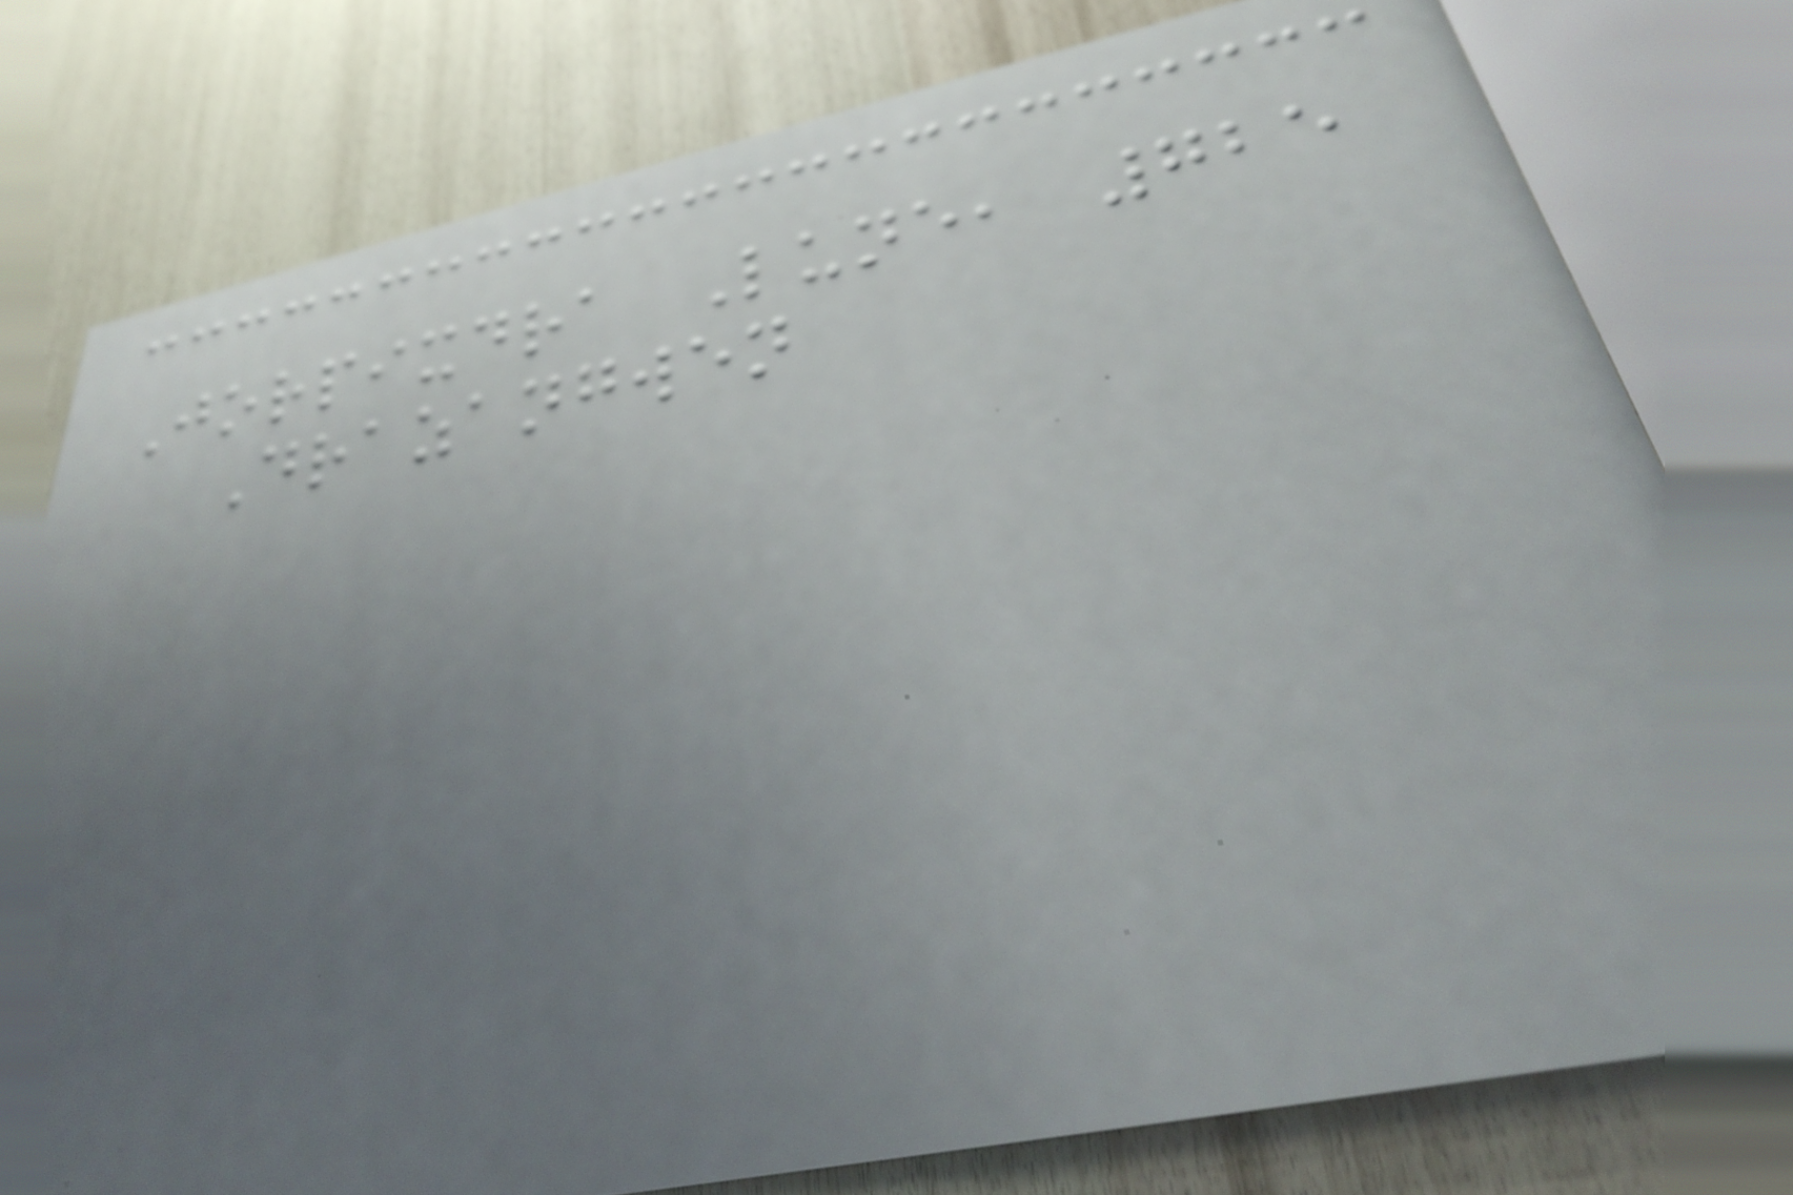Jorpixdra Lune, 725
Drazangwen
